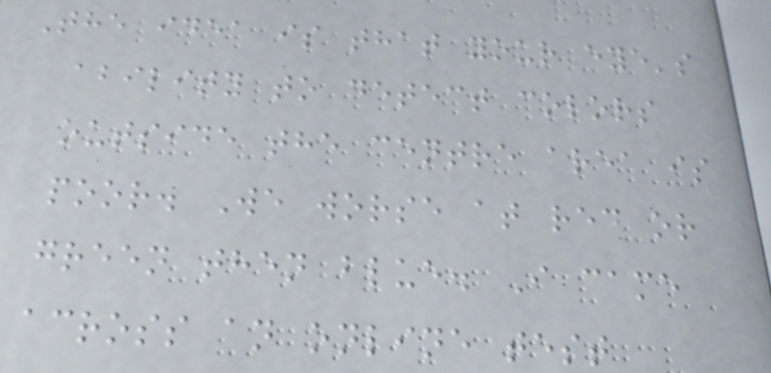The idea is that your eye's
ability to detect colors
outside the centre area is
poor. We worse at red or
green then blue. I came
across an online test
